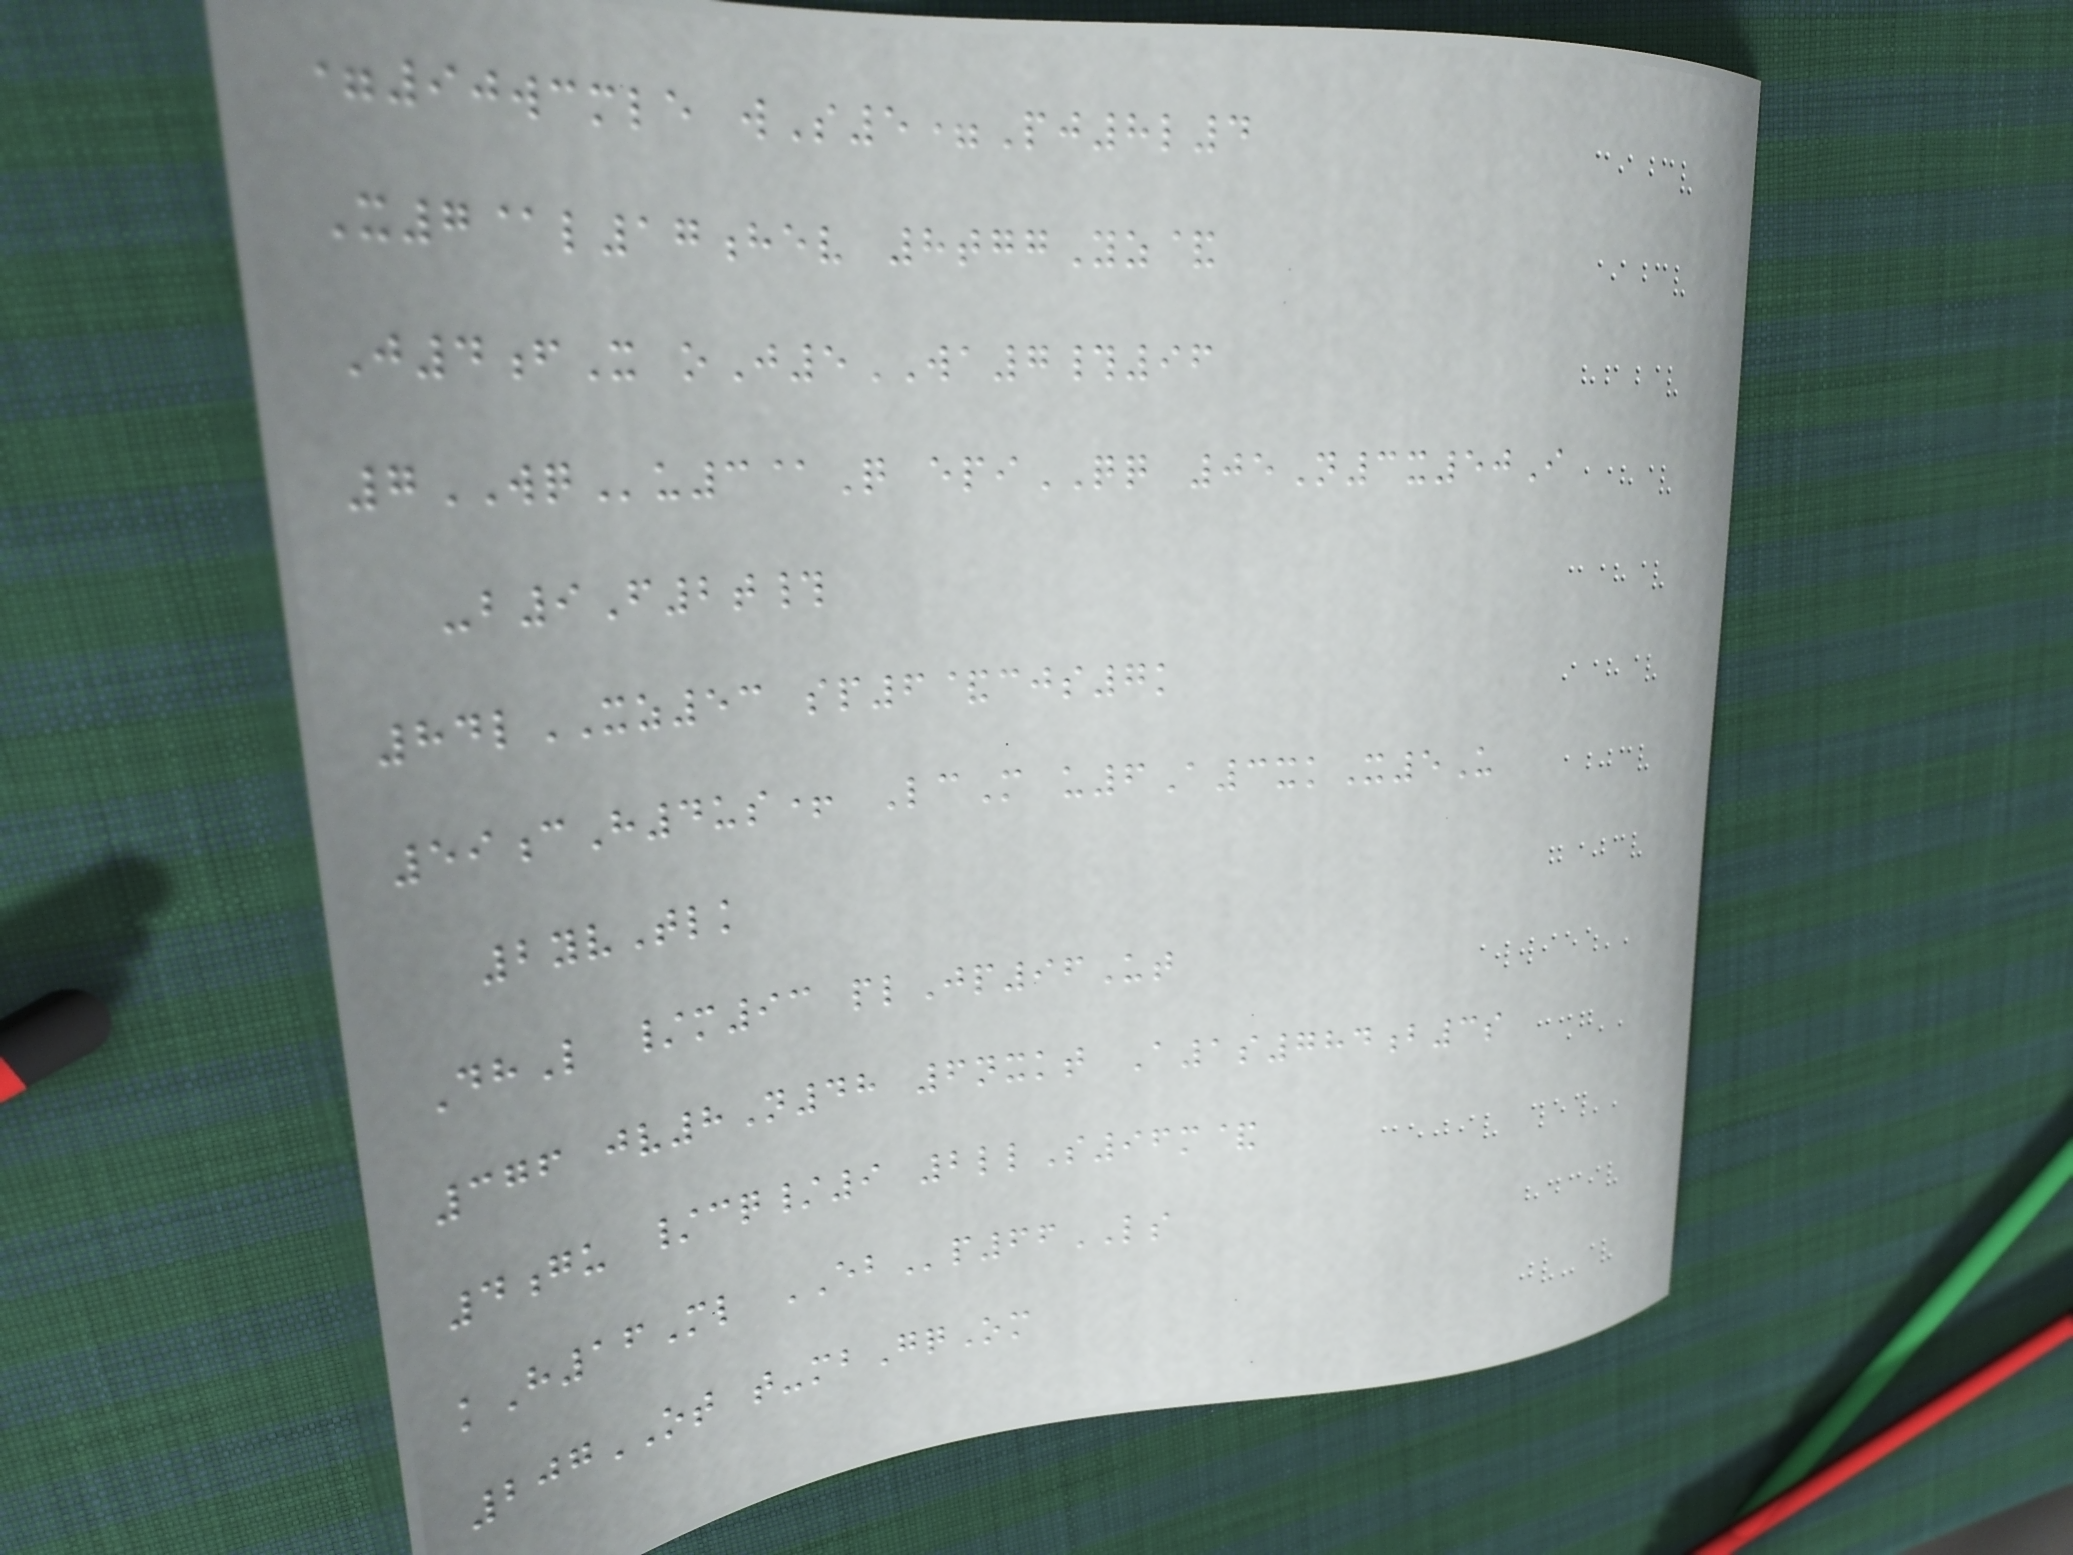=90wcmle wS5=Pj8l4
X7@l17hev 8tggYz&
J4fX oJ5WA7#96
7WQu3@Q epiQQ 05N3x50I
-b9F2t#
84lXZ53 sp6&cjs7k
59cH4us+ LcM u6A3xkX5U
2yvTlk
DhL /m93 plJp96Ut
376 jv8N48 6nxkt A1s784b3s
4gu /cq/9 2llS96m&
kH16Ml EBp66LS
207OT t-mbGqOm
